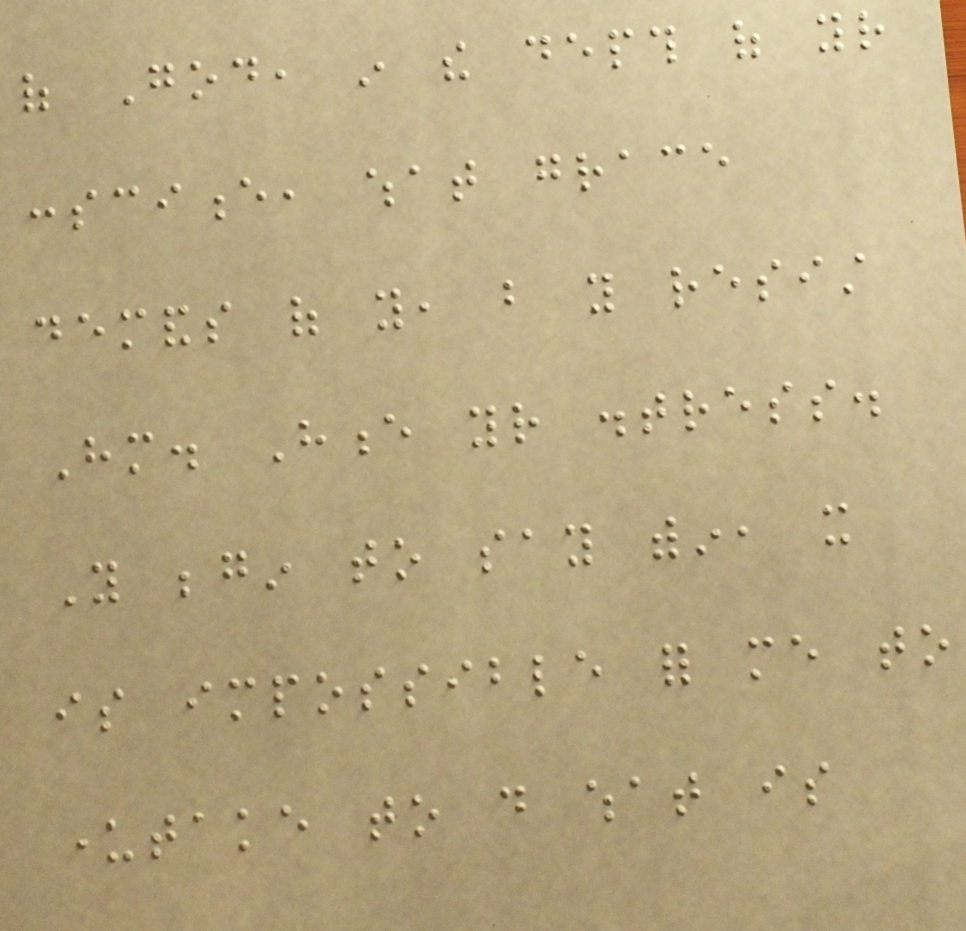of God, in the depth of your
conscience, what grace
demands of you, but you resist
Him. Hence your distress.
You begin to say within, it
is impossible for me to
undertake to do what is
